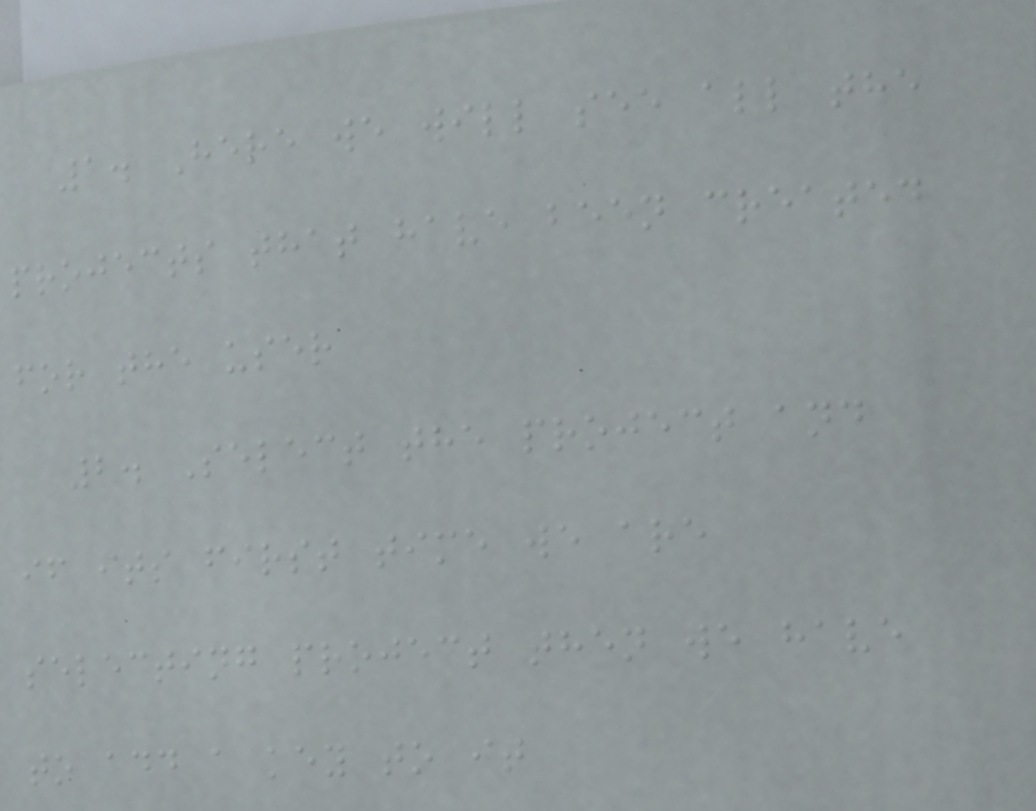1. Here we will see all the
projects that have been created
for the user
2. Select the project and
if its first time we are
selecting project then we have
to add a key to it
